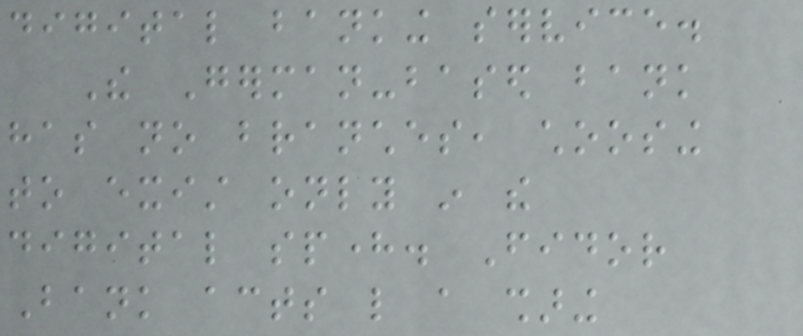digital banking service.
The German-based bank
has no branches, choosing
to exist only in the
digital sphere. Fidor
Bank acts like a sharing
